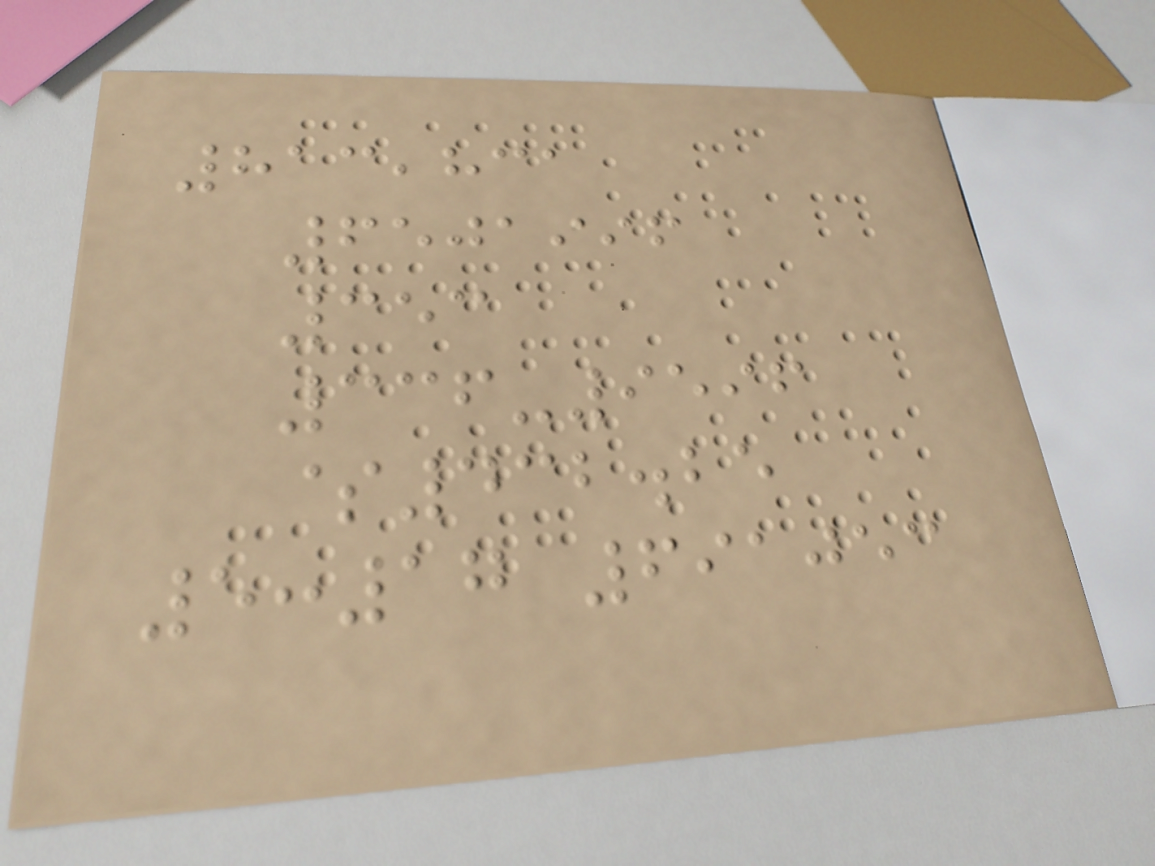813,831
6501996
353
336-9596
$432.25
5:17 691053
